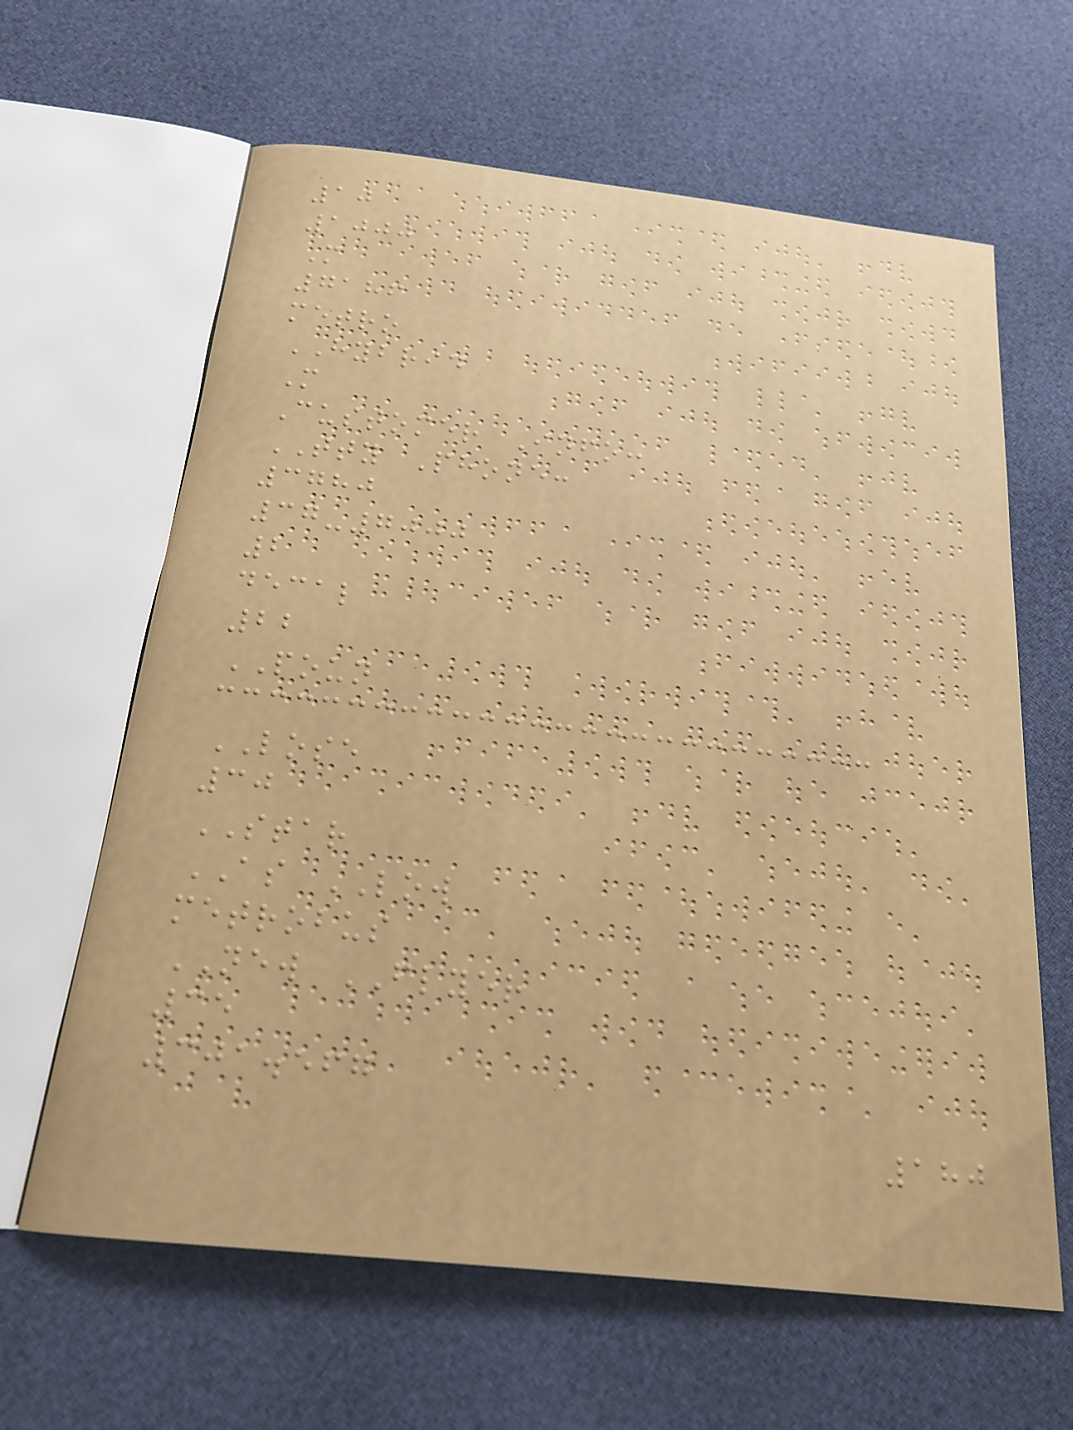10
1000
M
7186
metro
HYBRID
M
Customer Info:
TTY Phone:
3780
37-7000
2
decal
22
POUN
LOSE
30
STAR
AS LOW
metrobus
NEW FLYER
35
301.567
180
